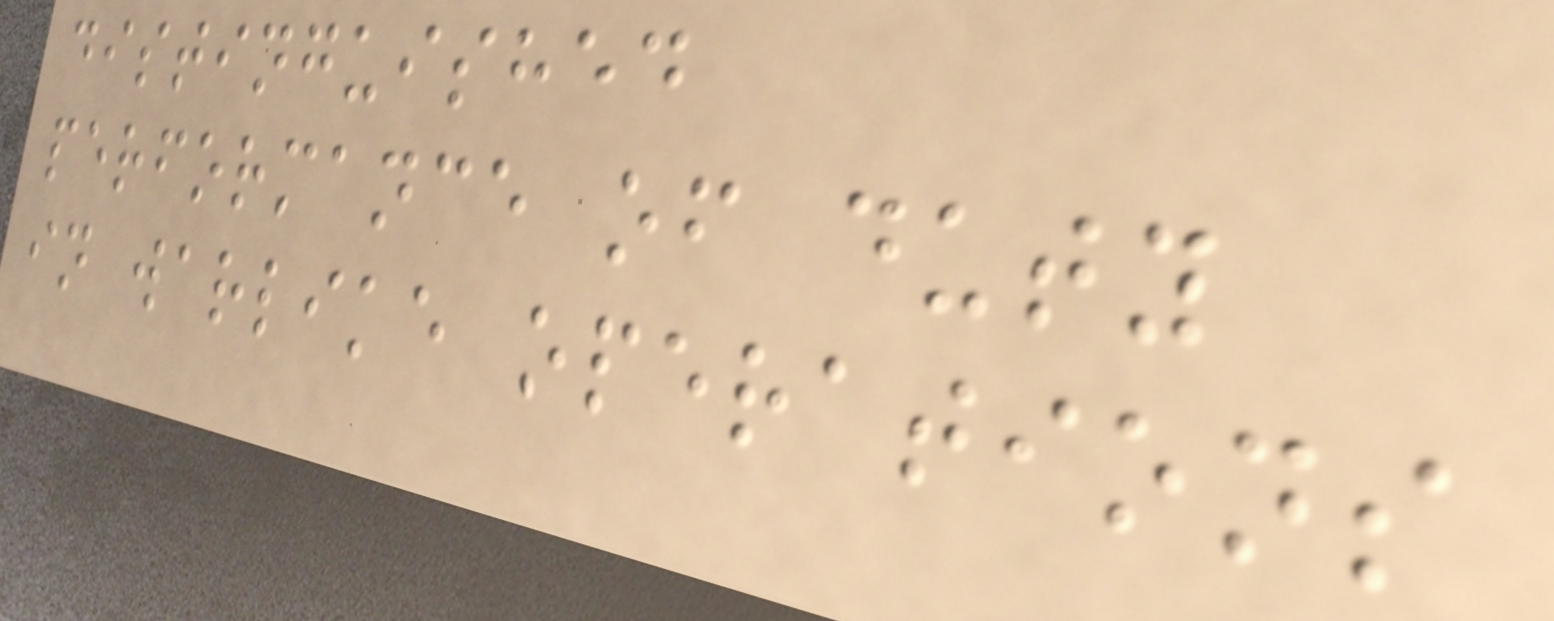distinguished
performance of duty
in warlike operations
